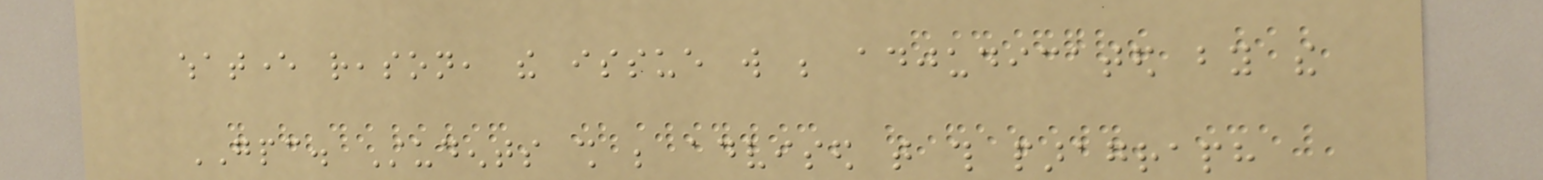whatever reason, the issue will be adjudicated by the
GPC. Students shall be advised that this paragraph
